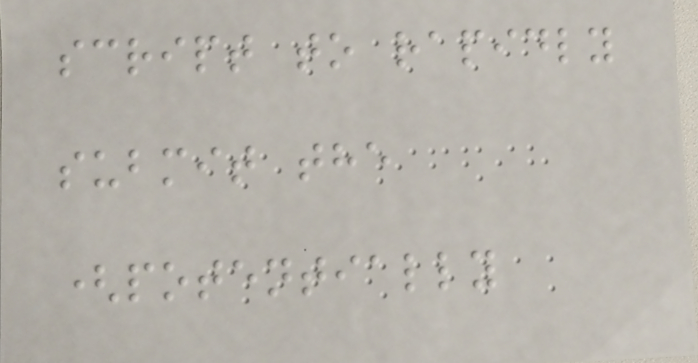script to rapidly
submit the
(potentially
